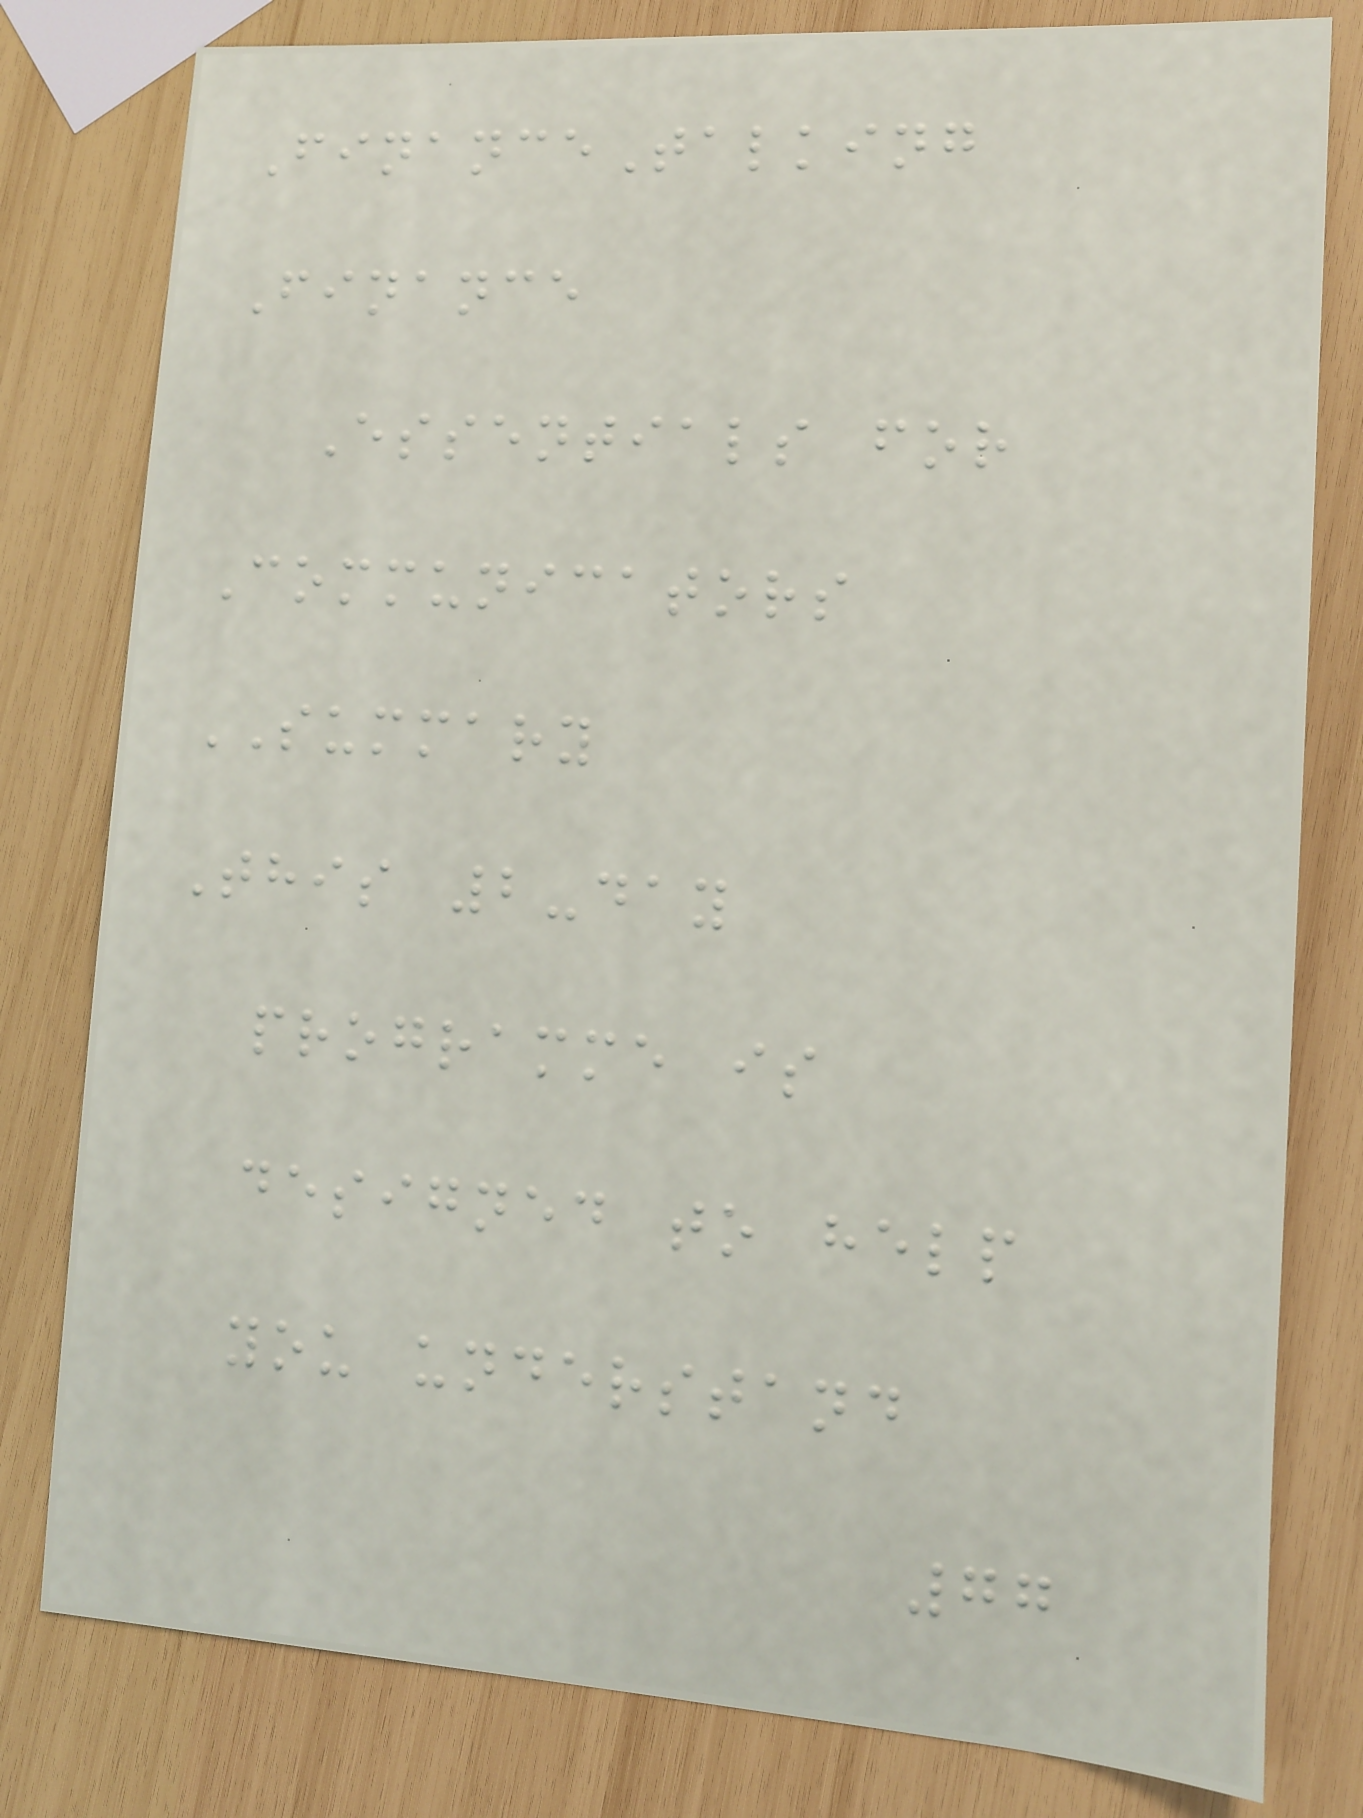FinanceTalking
Finance
Essentials for
Communicators
SUMMARY
This 2-day
programme is
designed to help
you understand
77
